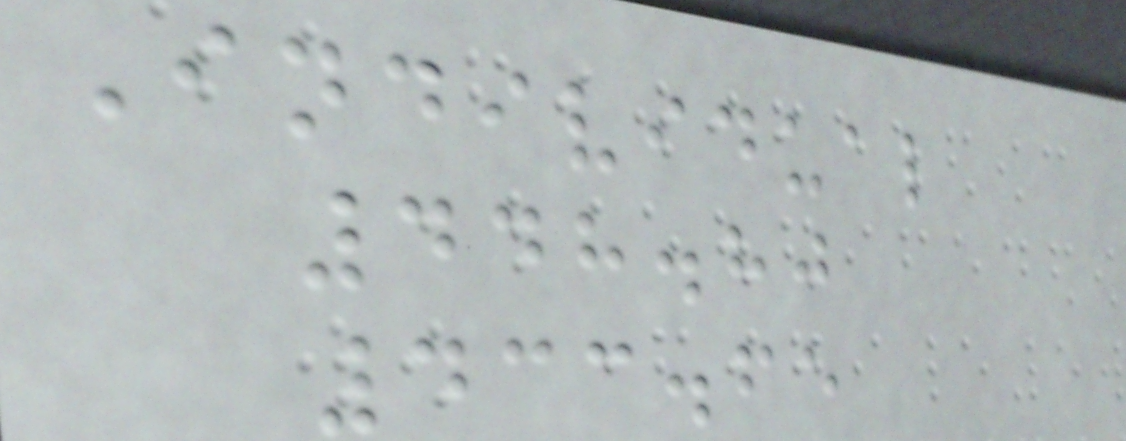Individual
448.80
433.65
